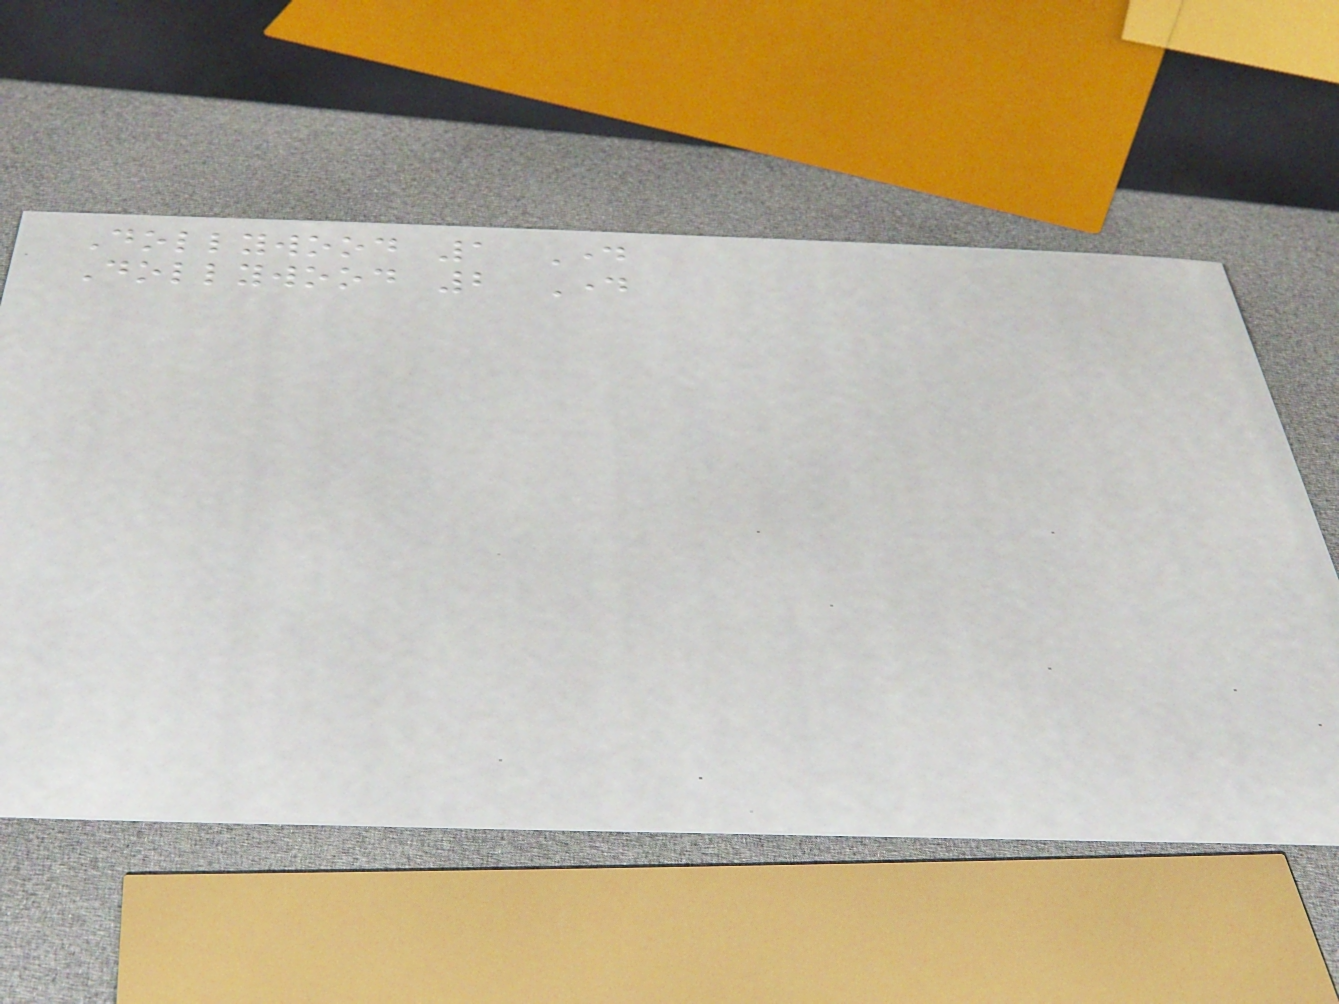Dollywood 1 Day
Dollywood 2 Day
